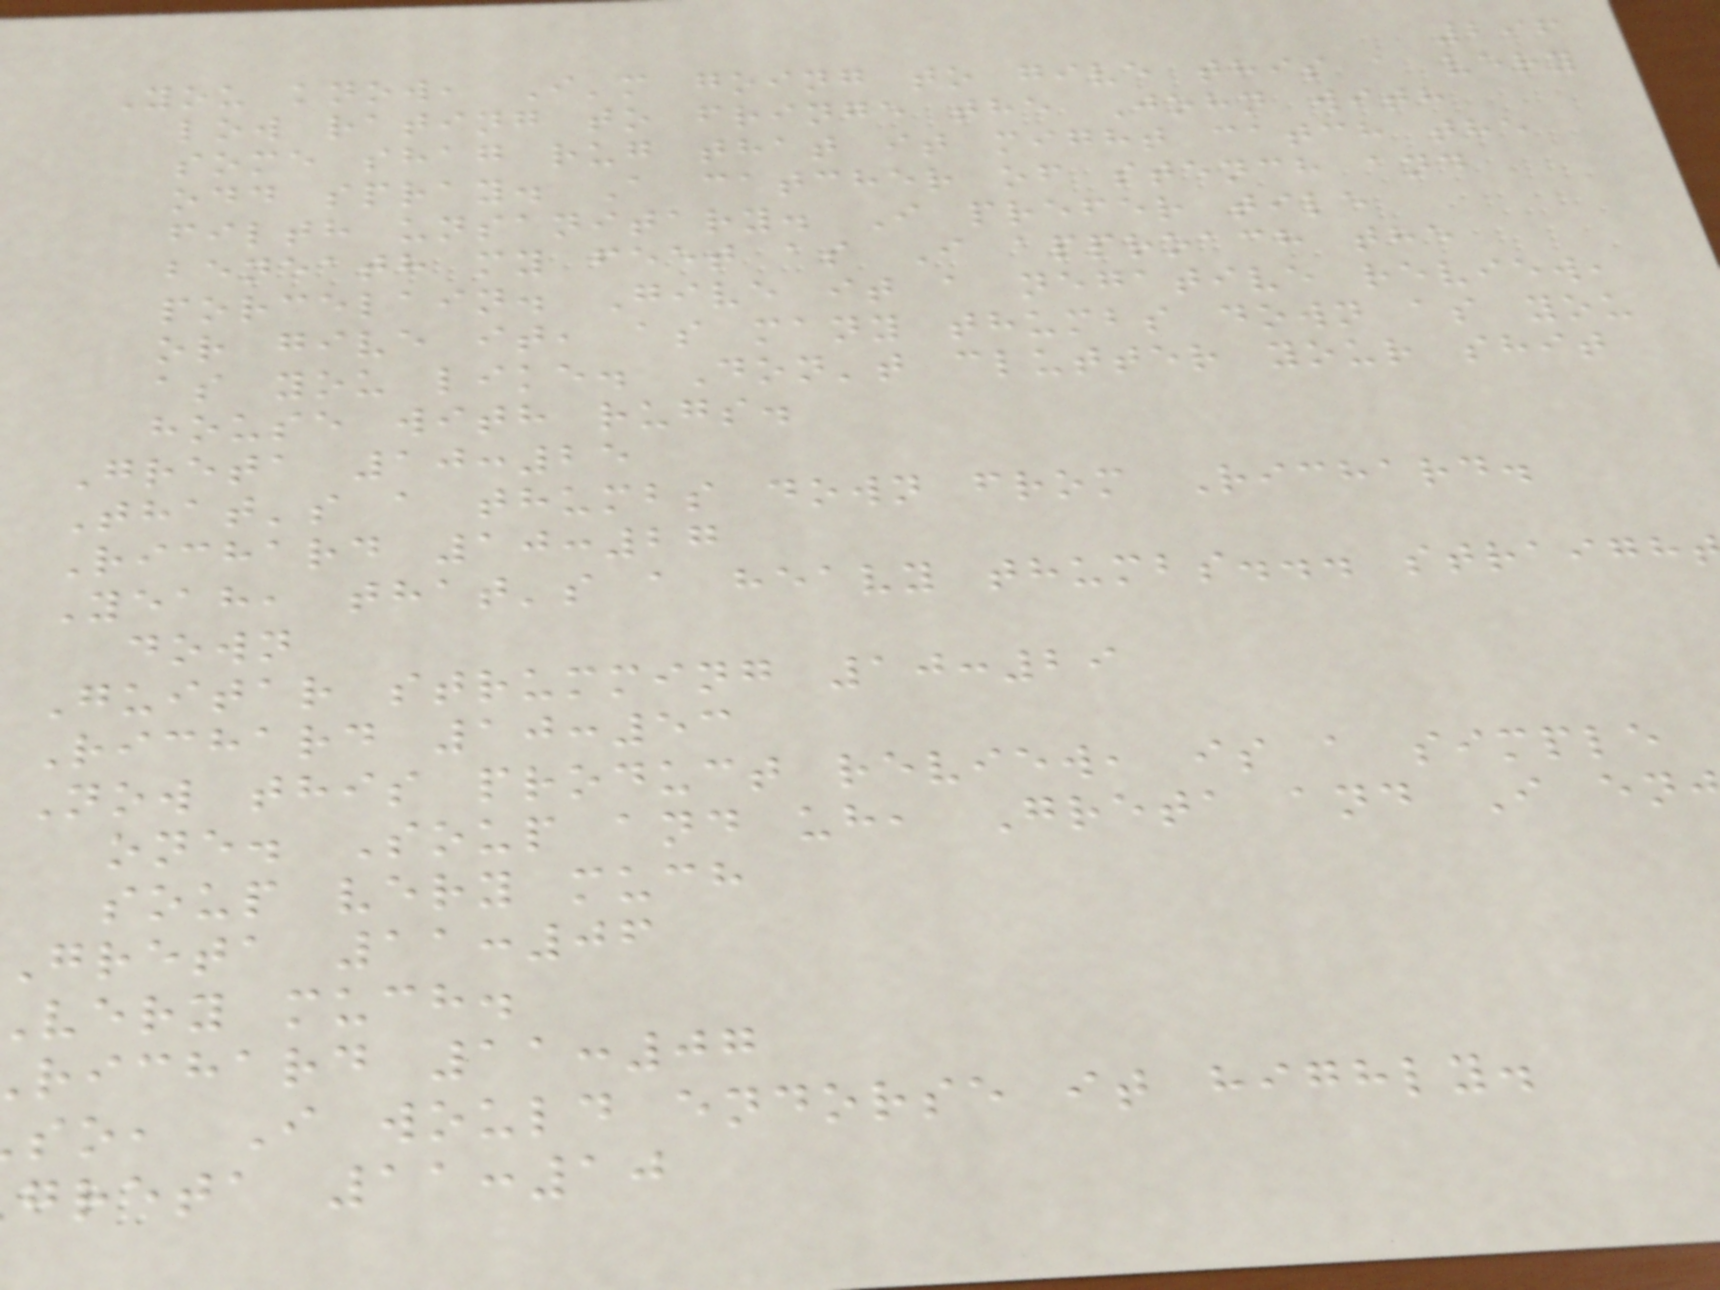296
You know, I'm going to give this a very
low rating to fringe the John with
some shag rug that it might catch the
odd spray. A catcher of stench and
filth unsanitary. I prefer tile
beneath my feet as I approach the
porcelain. Give it a negative review,
or give it, as many thumbs down as you
as you like. Don't clutter your shit
house with rugs.
Greta 10:25
That's a thumbs down from Richard.
Richard 10:27
Yeah, that's a heavy thumbs... straigh
down
Guitar strumming 10:29
Richard 10:53
Now this product review, is a simple
one. Soup and uh, Greta and I en
soup very much
greta 11:06
very much.
richard 11:07
so, I would endorse it highly.
greta 11:10
